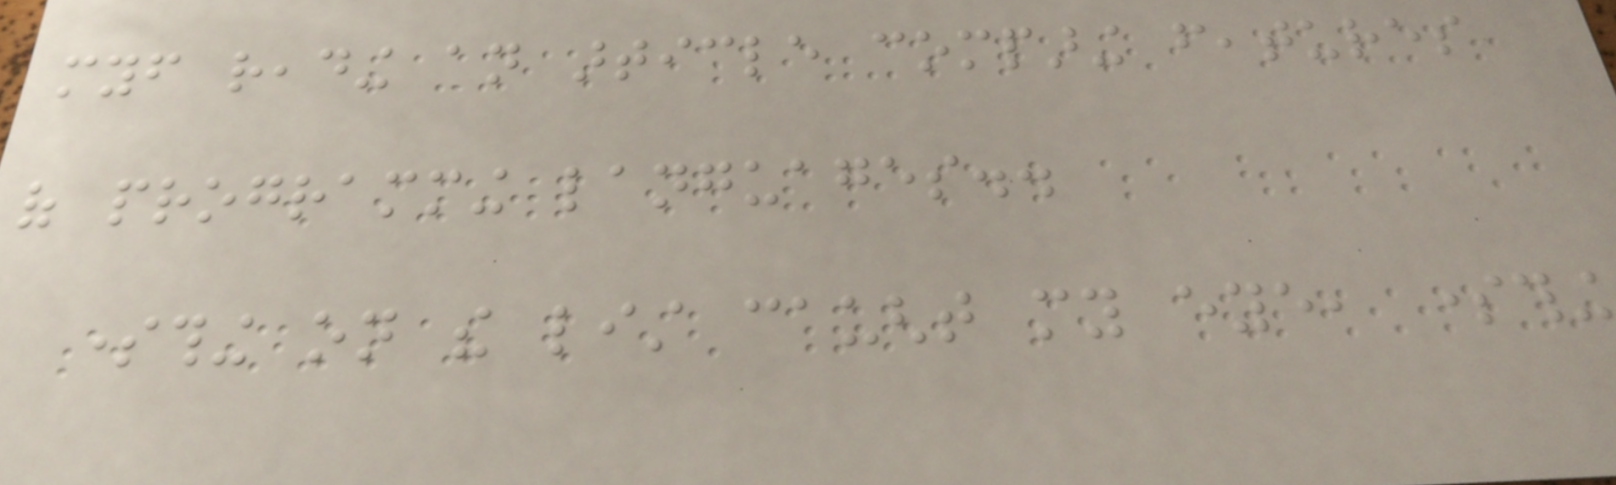myself reading an article comparing features
of programming languages..
something on the list caught my eye, something
